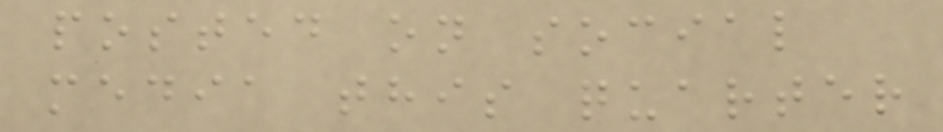posted on social
media this quarter
